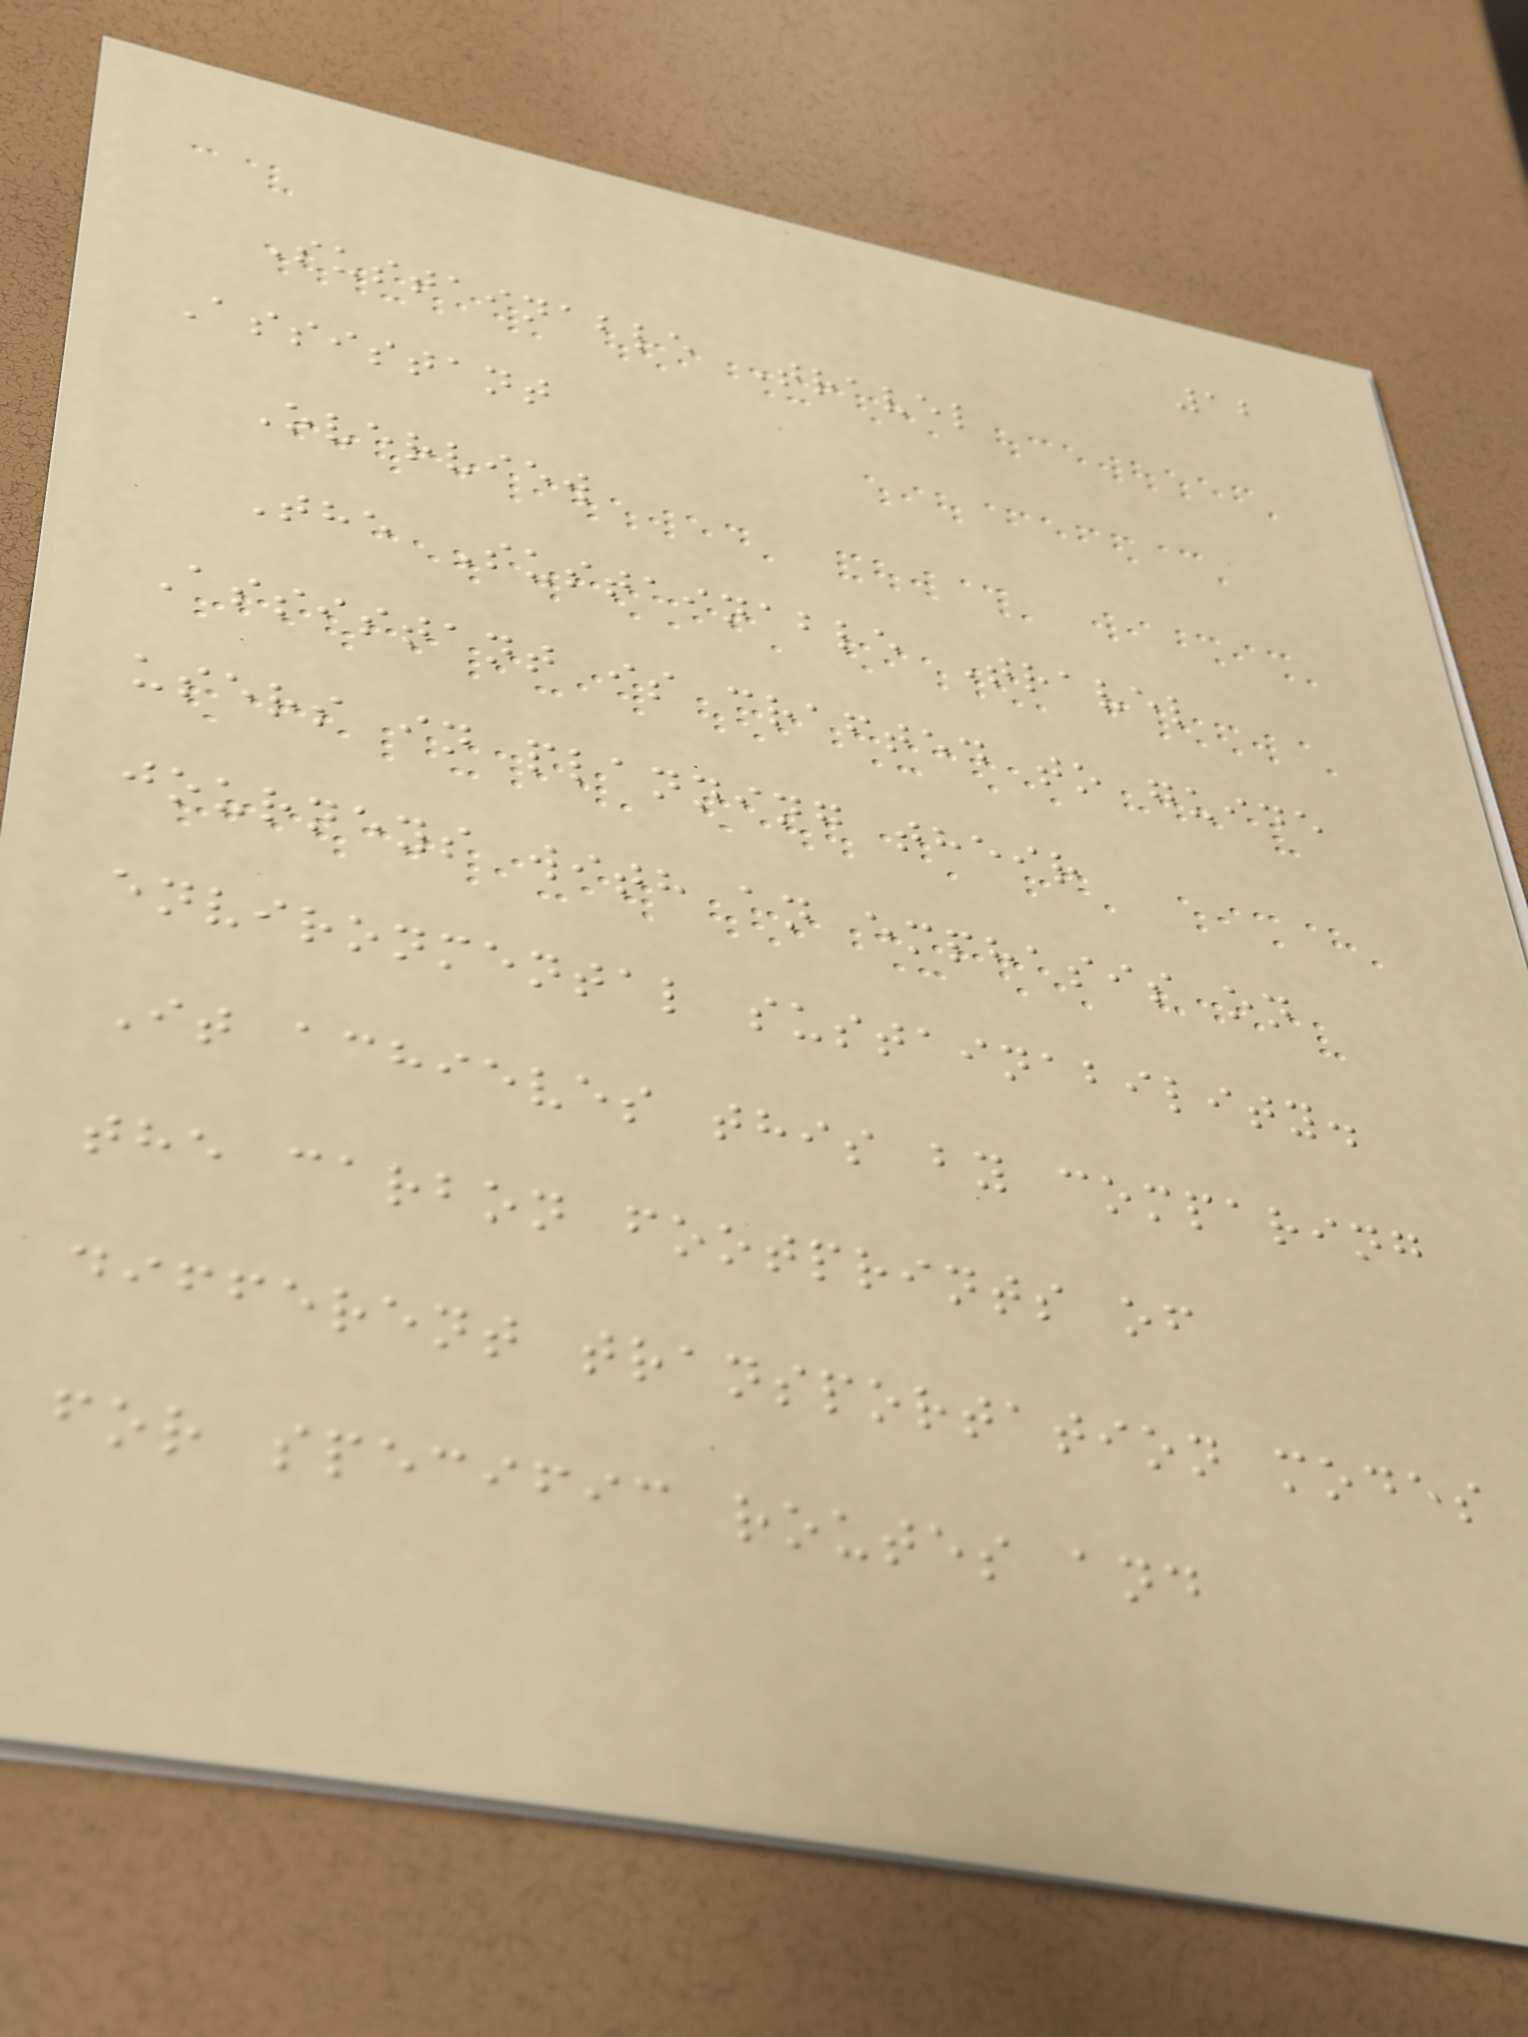12
Sustainable Travel
Assistant
Overview
The Sustainable Travel
Assistant is crafted to guide
users in planning their
journeys with an emphasis on
environmental sustainability.
It achieves this by comparing
the carbon footprints of
different transportation modes
for specific routes and
